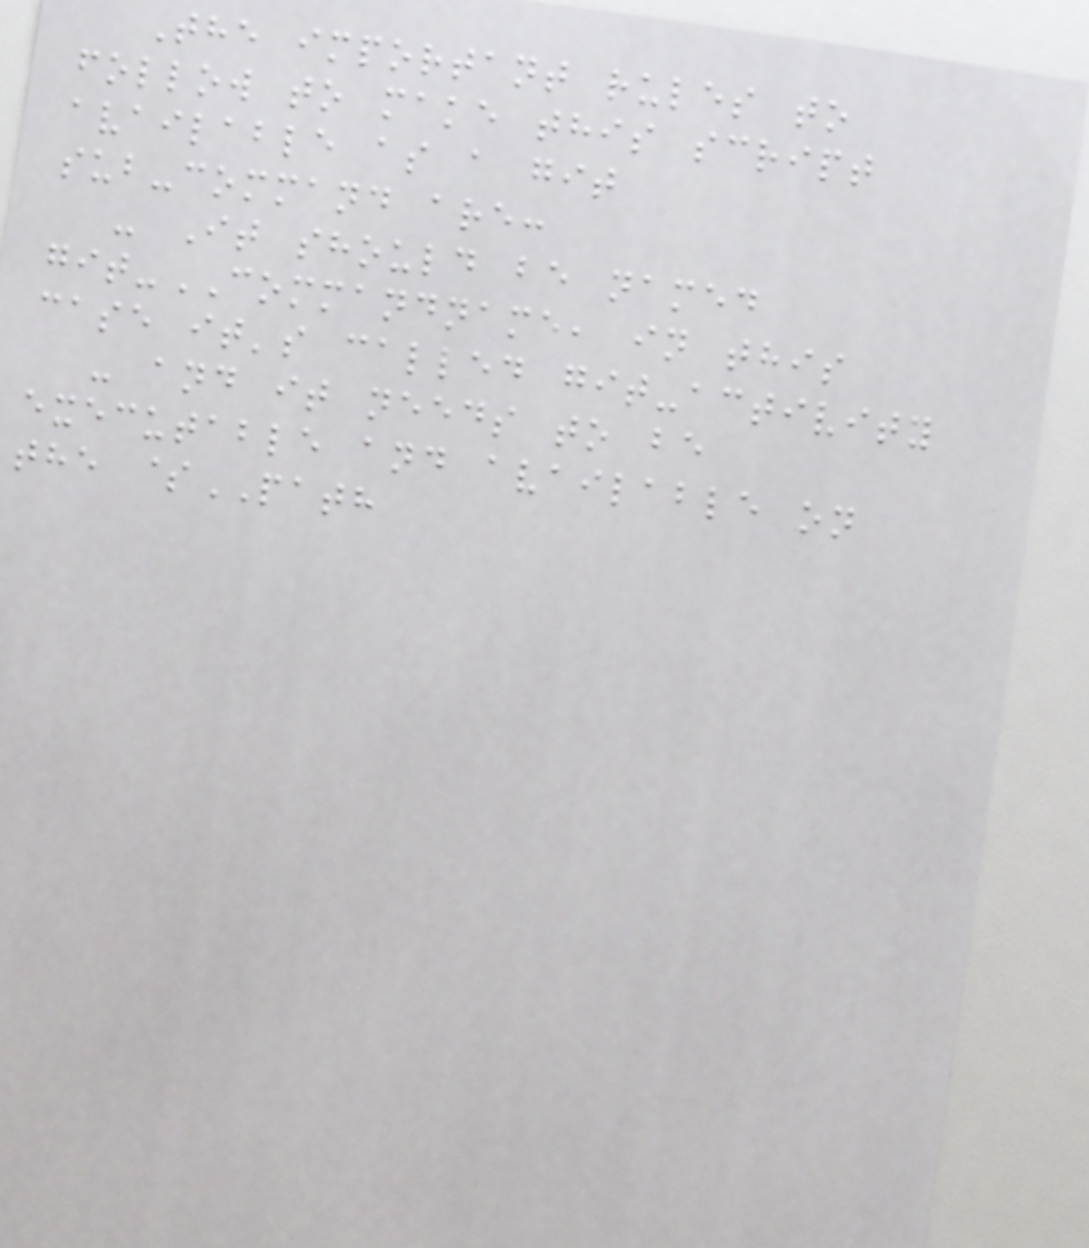The important rules to
follow to make this script
available as a git
sub-command are:
- It should be named
git-COMMANDNAME, in this
case it's called git-activity
- and it needs to be
executable and available on
the $PATH
